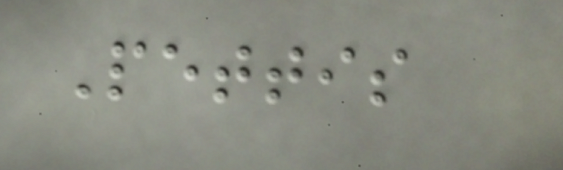Pettis
